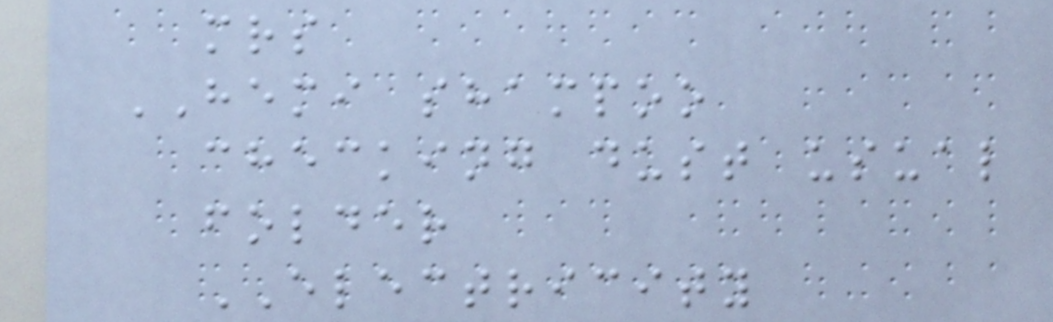mrs
HEMI shampoo
checking dust usual
folder
ELECTRICITY
